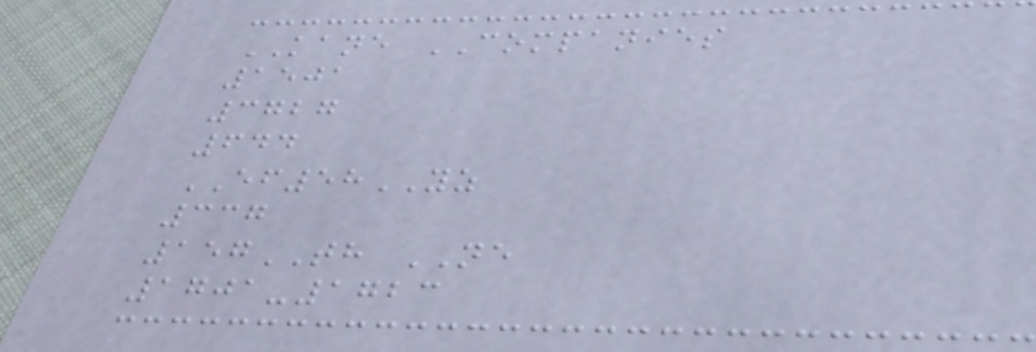KANE COMPANIES
1501
3727
644
EF58YZ
337
157TH NE
1701-1723
